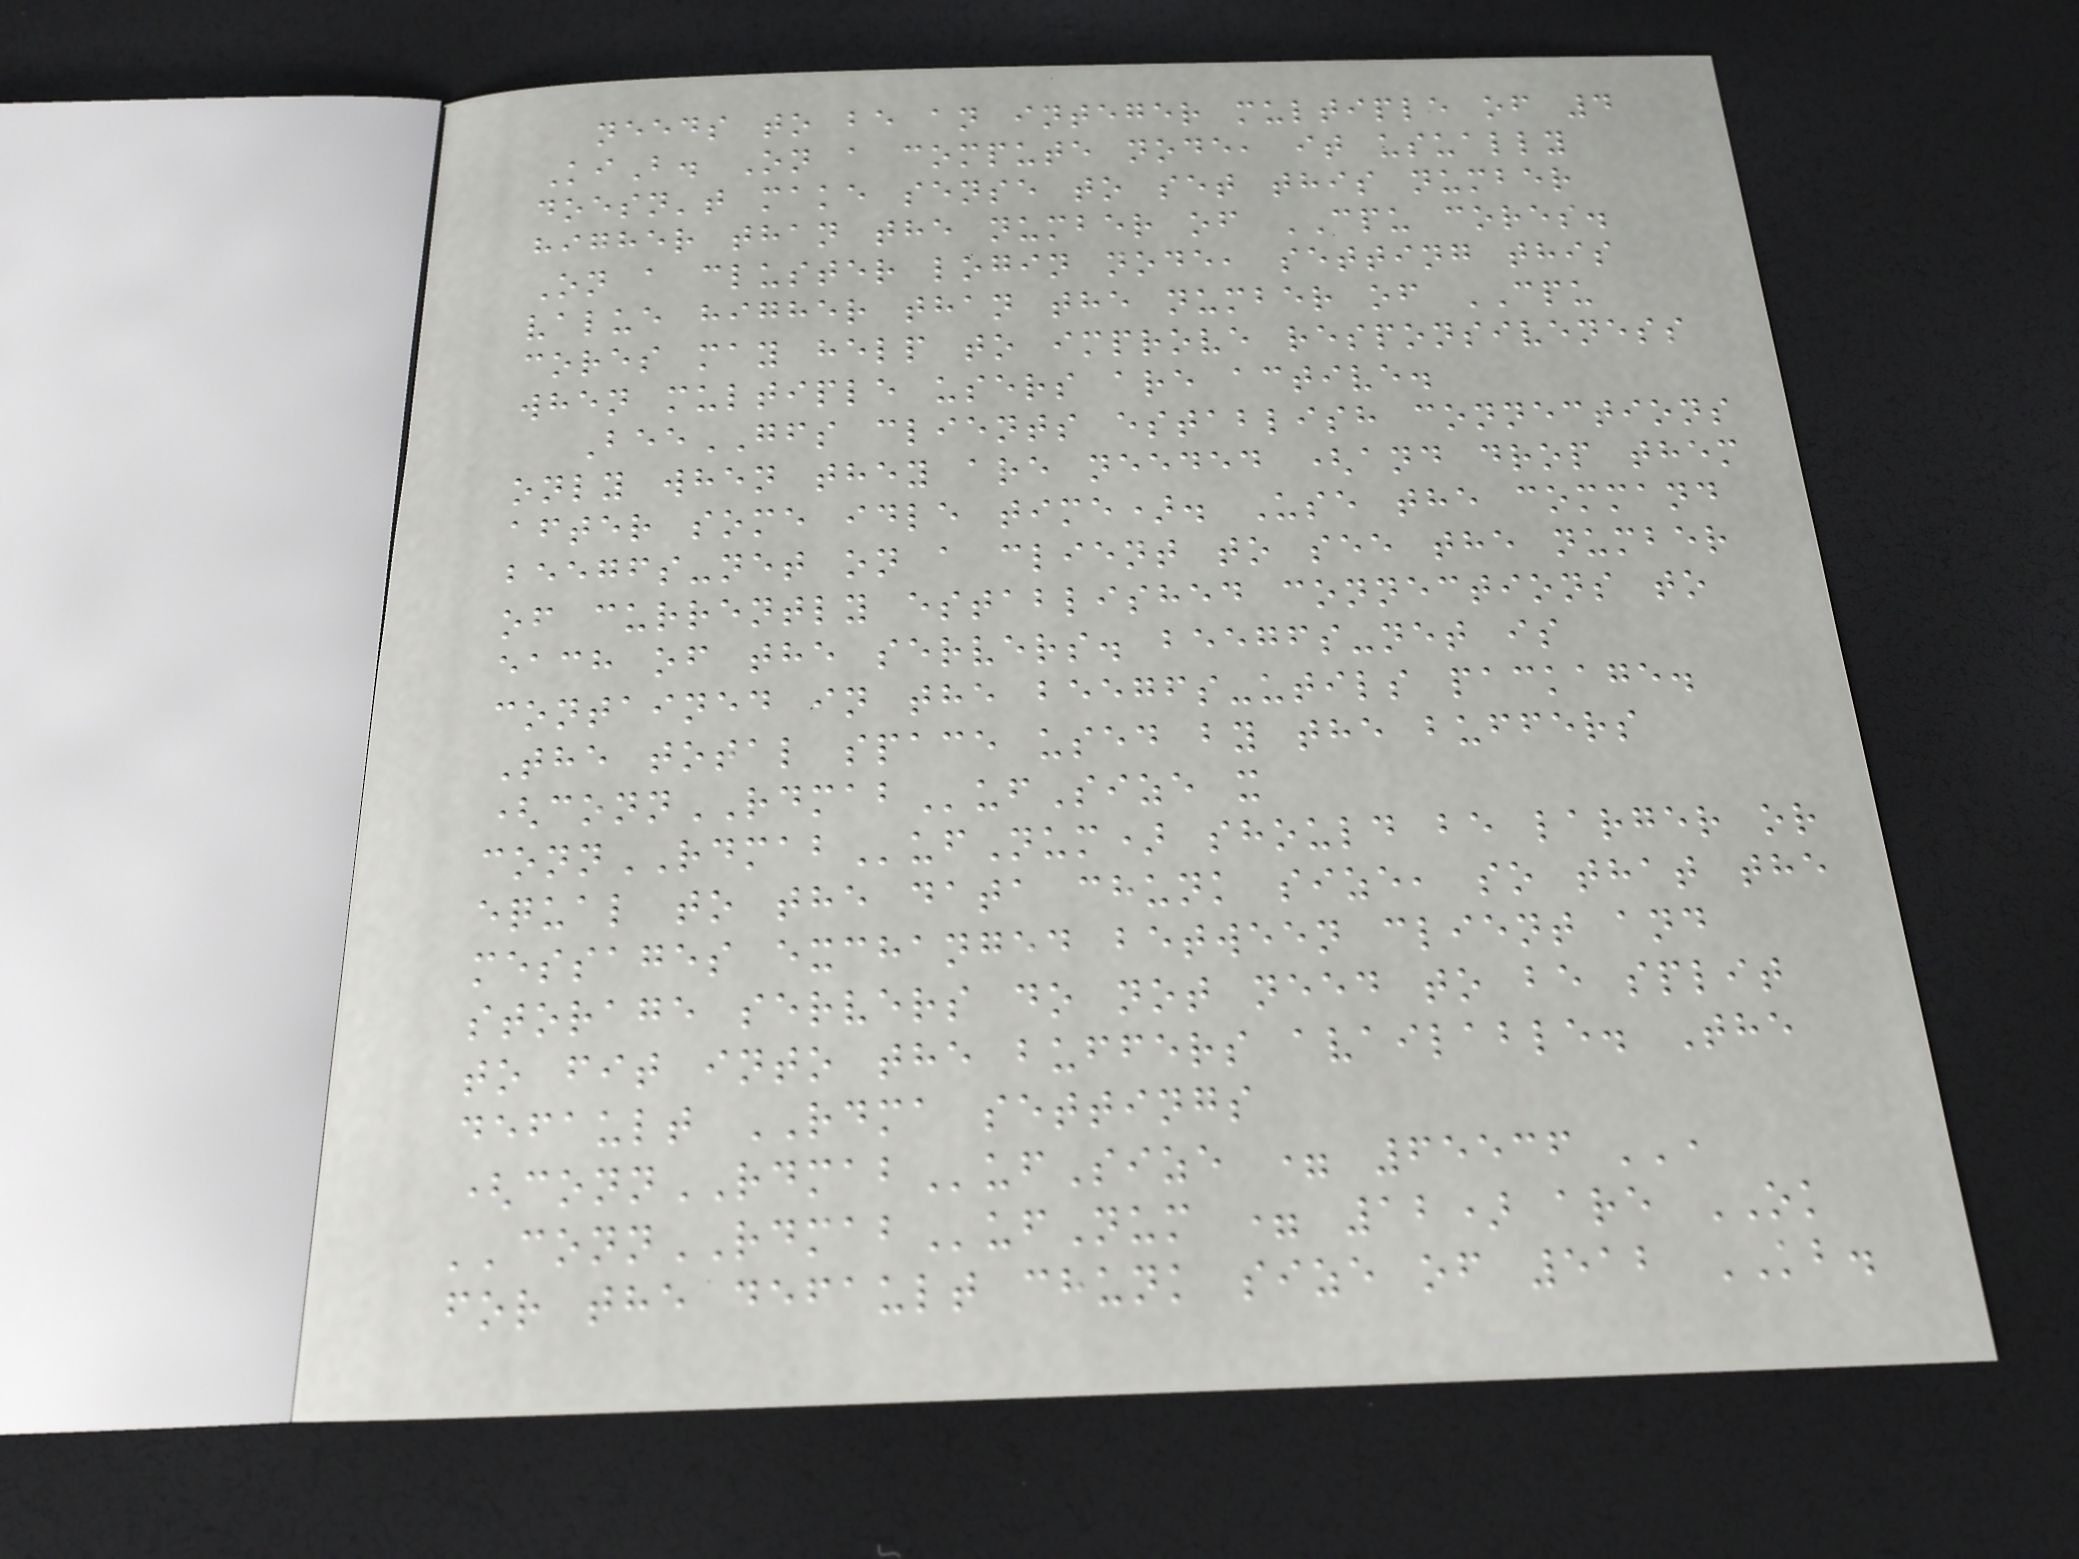needs to be an integer multiple of 4
KiB. On a compute node, it usually
doesn't make sense to set this number
higher than the number of CPU cores.
On a cluster login node, setting this
value higher than the number of CPU
cores may help to improve responsiveness
when multiple users are active.
BeeGFS clients establish connections
only when they are needed (and drop them
after some idle time). Use the command
beegfs-net on a client to see the number
of currently established connections to
each of the servers. beegfs-net is
contained in the beegfs-utils package.
The total space used by the buffers
(connRDMABufSize x
connRDMABufNum) should be larger or
equal to the data chunk size, so that the
messages exchanged between client and
storage servers do not need to be split
to fit into the buffers available. The
default RDMA settings
(connRDMABufSize = 65536 '',
''connRDMABufNum = 12) are OK
for the default chunk size of 512 KB.
